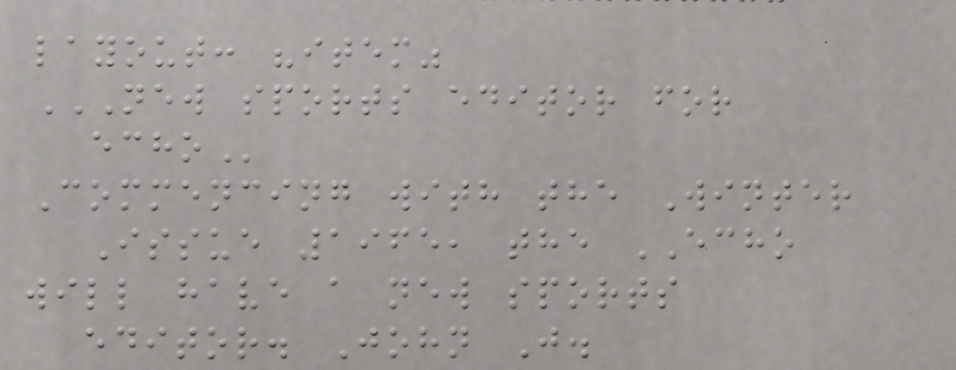layout: "item"
NEW SPORTS EDITOR FOR
ECHO
Commencing with the Winter
Issue 1965, the ECHO
will have a new sports
editor. John J.
